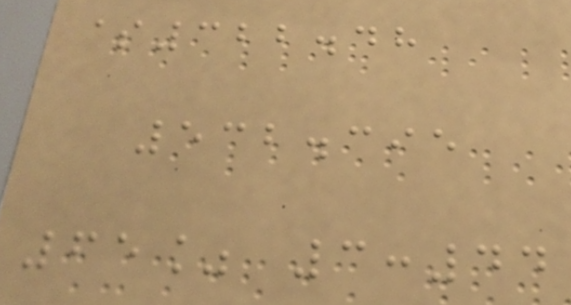$322.48
532.395
65% 3:44
